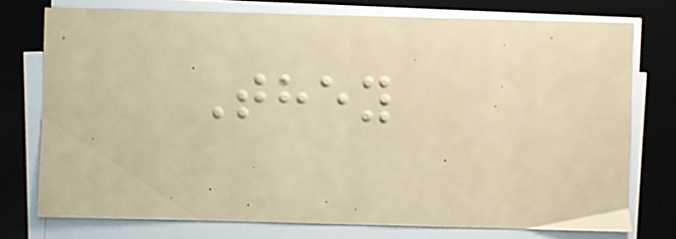They
